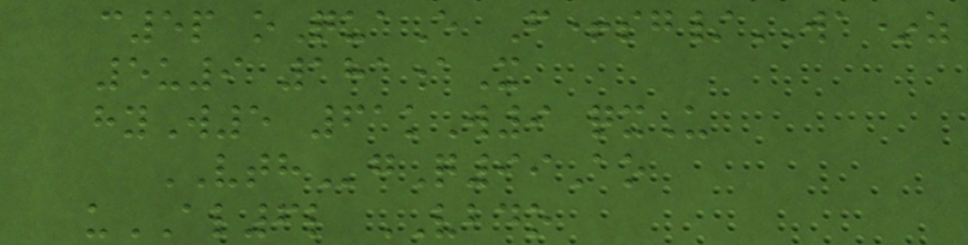c5p oQuaE F+sg/WA*z
5u9 181aX
hyW5 61kW9 qxU
VTHgQ99Ao
uAL6l VBDO
